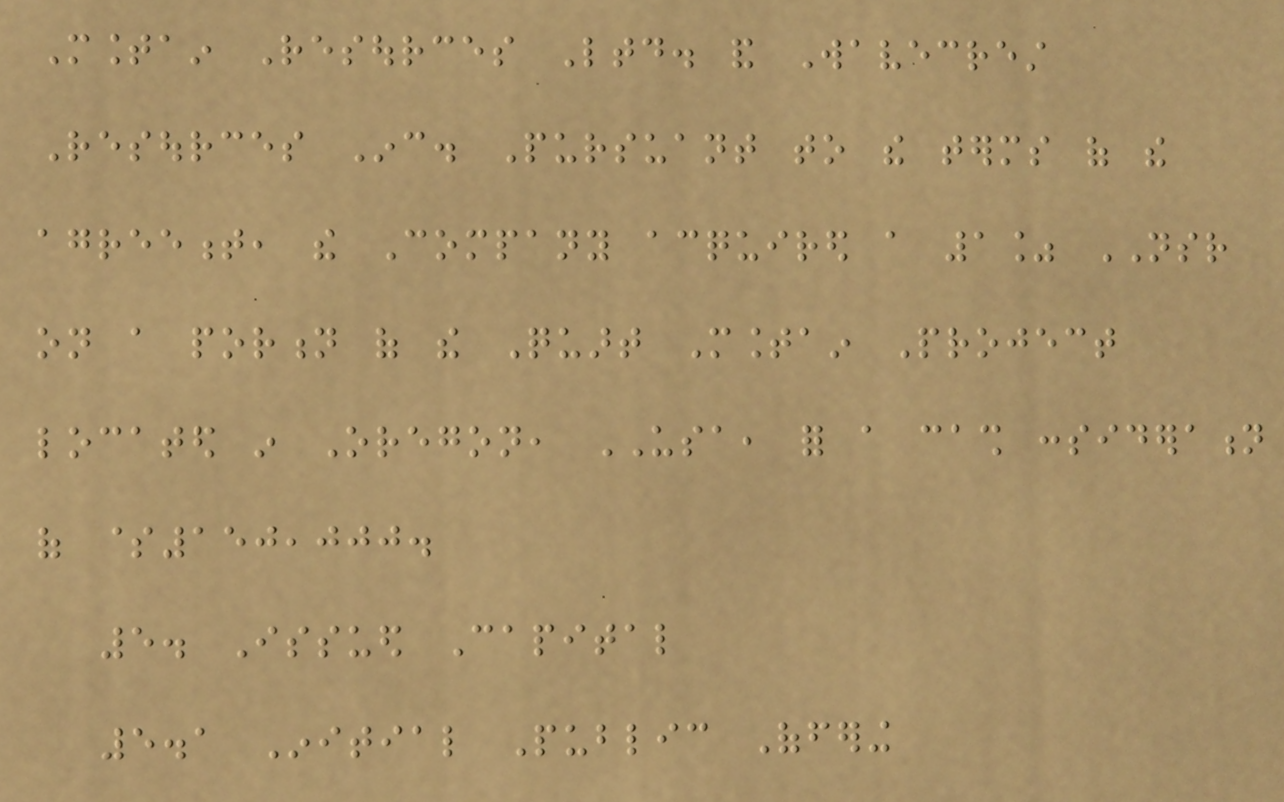Mountain Resources Ltd. and Wavecrest
Resources Inc. Pursuant to the terms of the
agreement, the Company acquired a 1% NSR
on a portion of the Quart Mountain Project
located in Oregon, USA, for a cash consideration
of $150,000.
5. Issued Capital
5.1 Initial Public Offering
